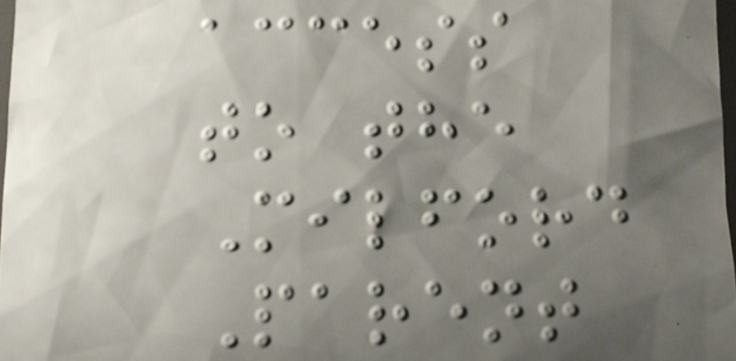access
to the
Milford
Parent
